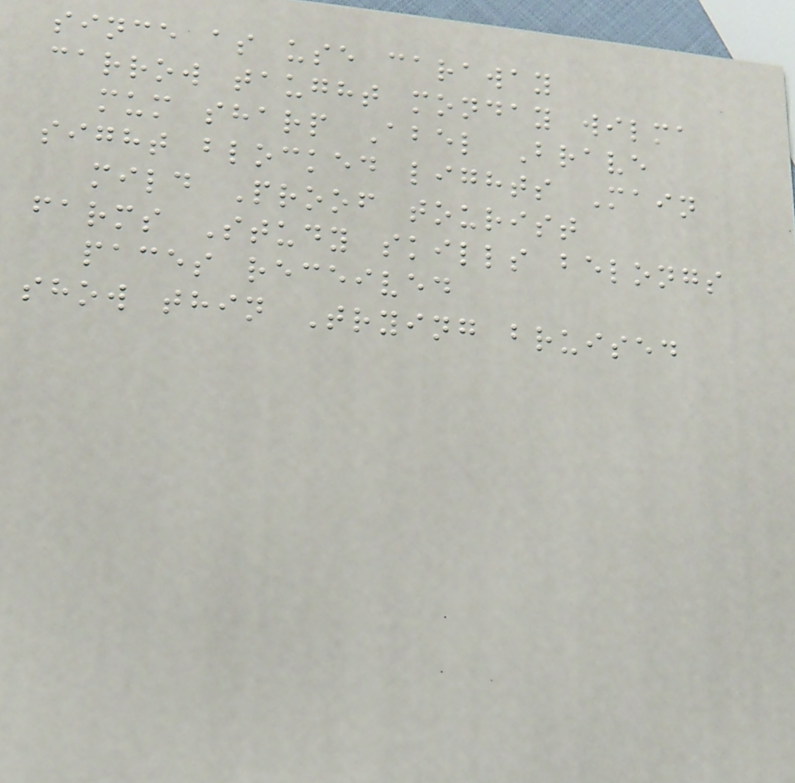since as use caraway
carrow taught monday wilma
mum sharp Abel Brave
sight blocked lights Main
mild Proof tourist
farms Study skills belongs
paces received
show thin Trying bruised
